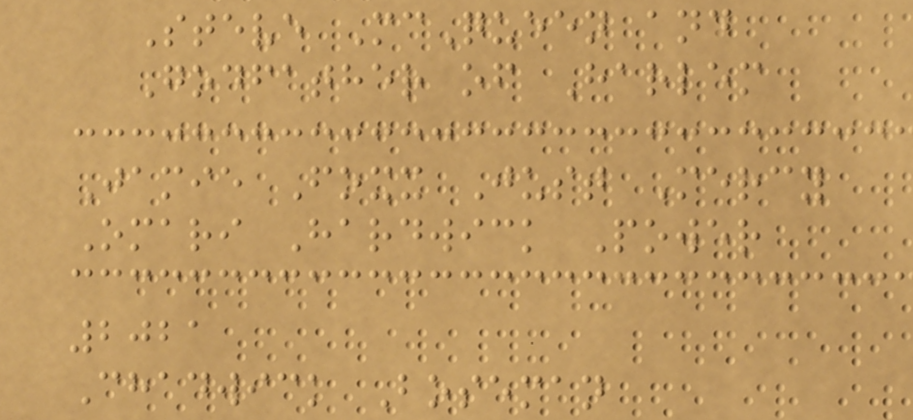Steve McQueen and
Godfather of Harlem
Jamie Foxx Just Mercy
Omari Hardwick Power
2021
Chadwick Boseman
